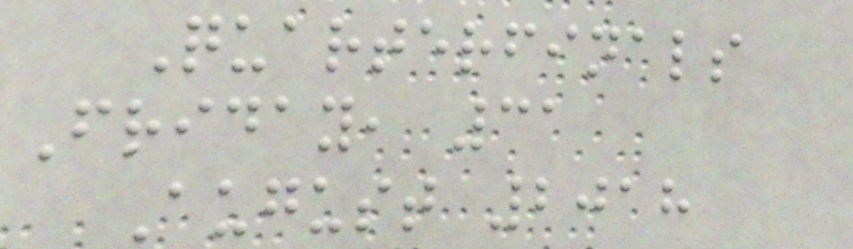Quarterfinals
Friday, 31
August 2018
